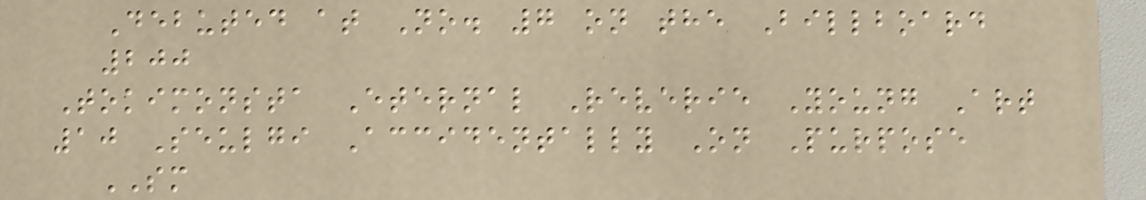Debuted at No. 7 on the Billboard
200
Tokimonsta Eternal Reverie Young Art
10 Seulgi Accidentally On Purpose
SM
